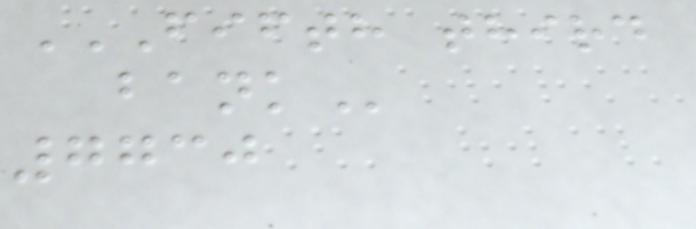FIFTH THIRD
BANK
7730
